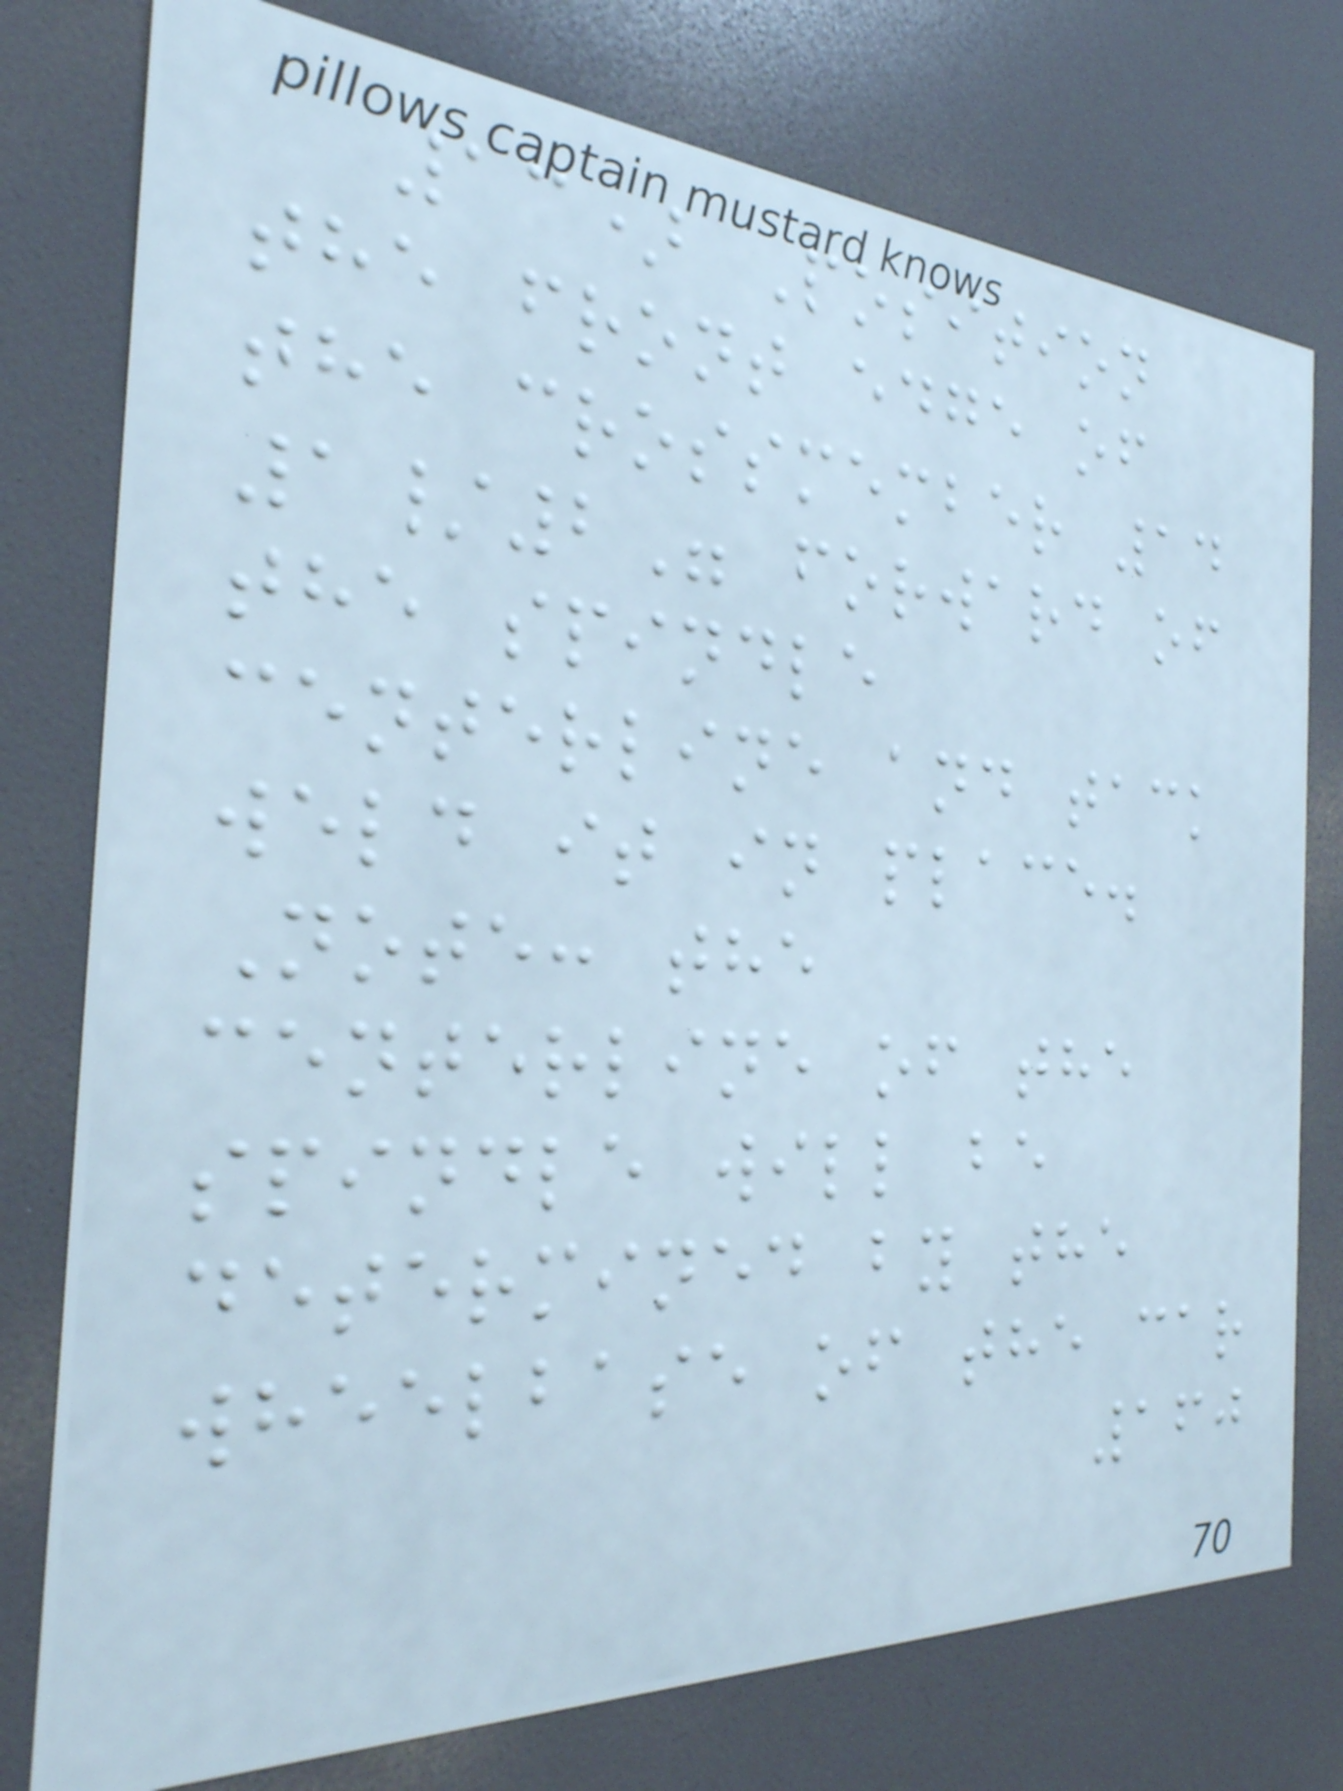13) Position
the front edge of
the crossmember 14
1/2" forward of
the spindle
centerline and tack
weld it in place.
Note: the
centerline of the
spindle will be
determined by the
wheelbase of the car
160
